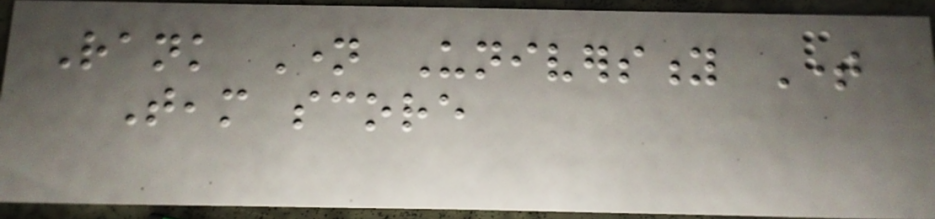Rank Name University Time
Team score
